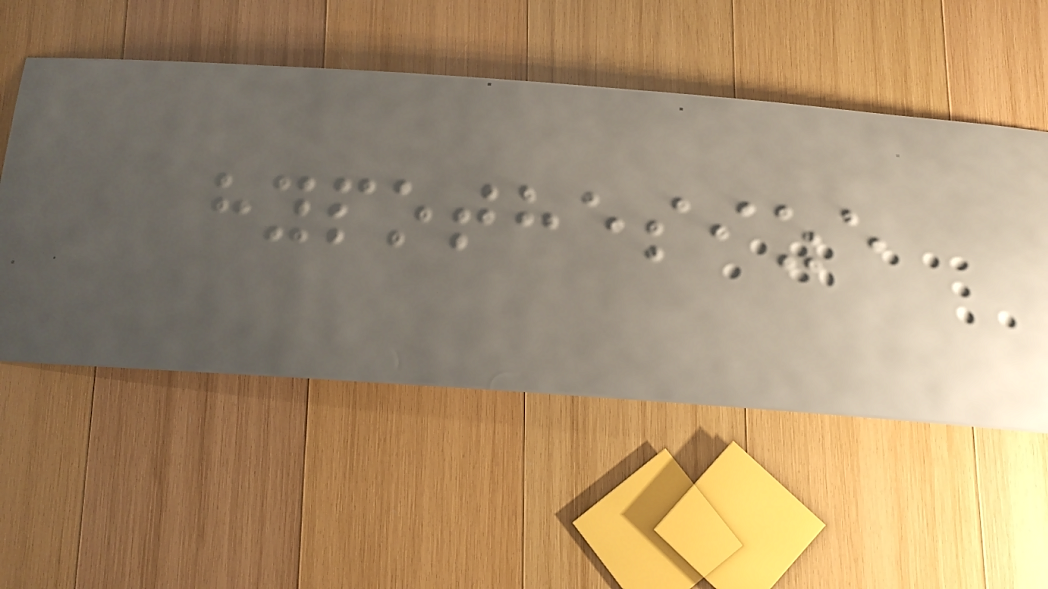hypothesize
